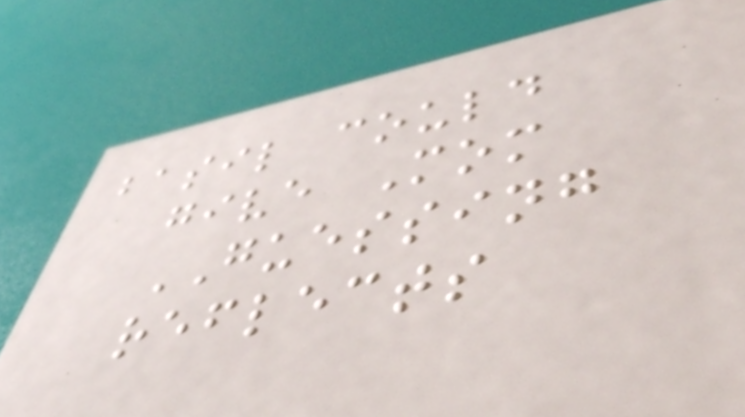basil could
give Mom
GUESSING
reflects
